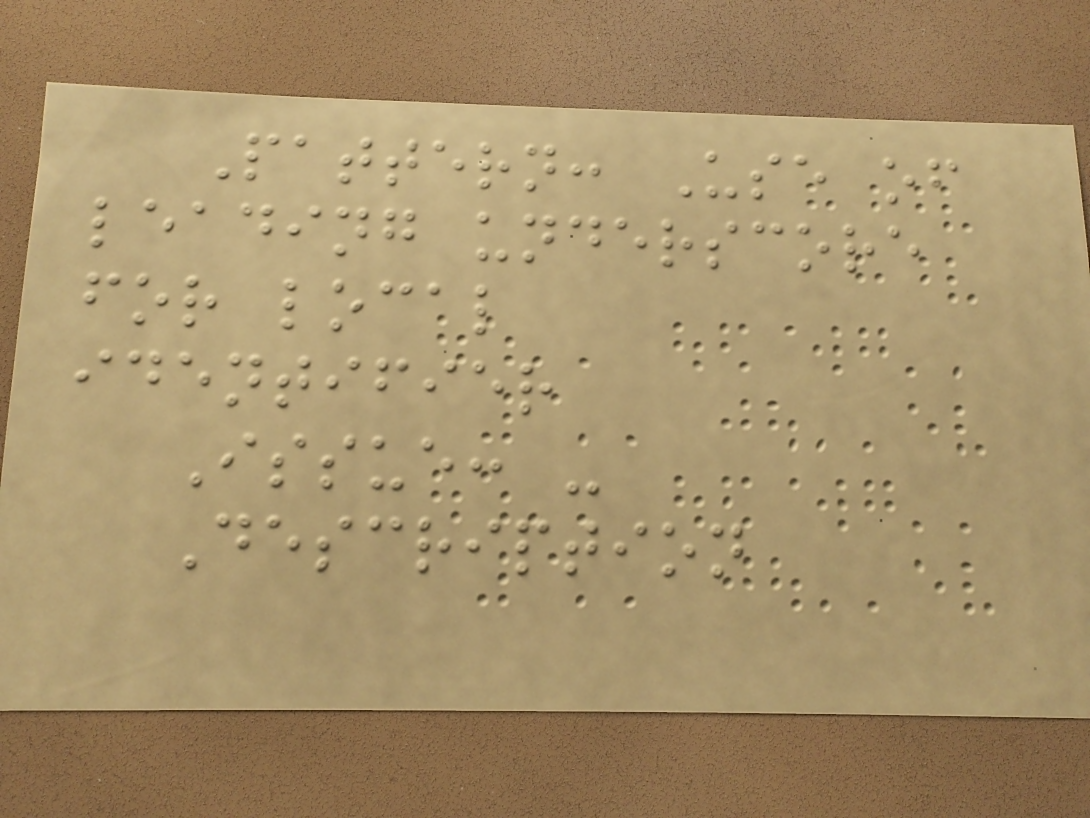Pattern: Use of
leading underscore
for local
identifier
Issue: -
Description
